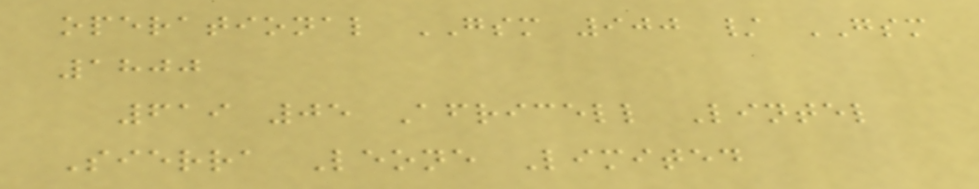operational GSM 900 / GSM
1800
619 05 Africell Lintel
Sierra Leone Limited
